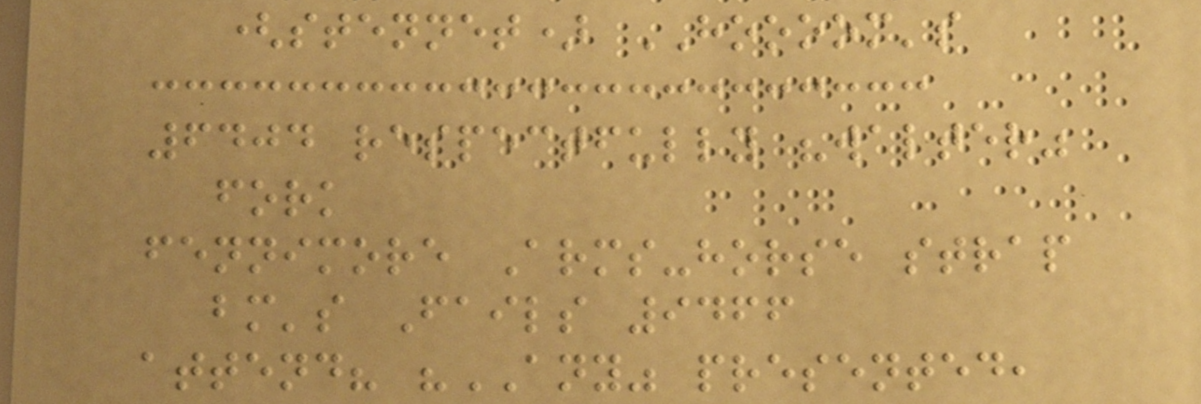(stennet) HOOOOM's
6404 respectfully "walter"
fork
fennimore Arms-horse strap
bm's Fails 9466
attend? "ANY" presented,
